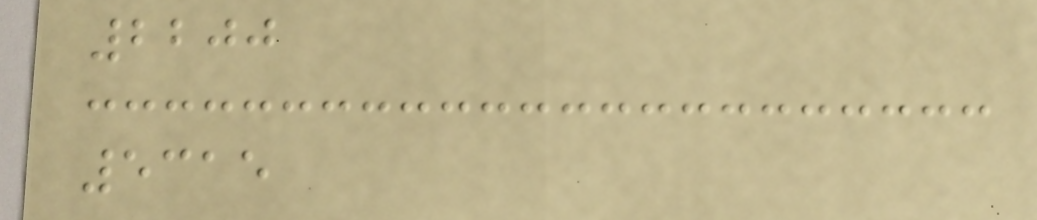2200
5315
